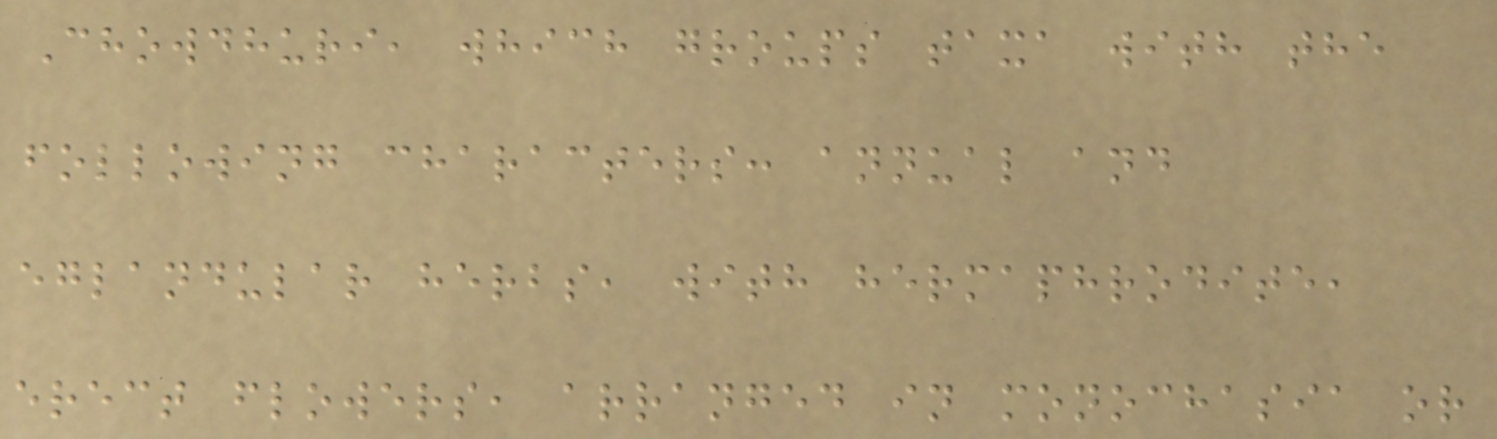Chowdhuri, which groups taxa with the
following characters: annual and
eglandular herbs, with hermaphrodite,
erect flowers, arranged in monochasia or
